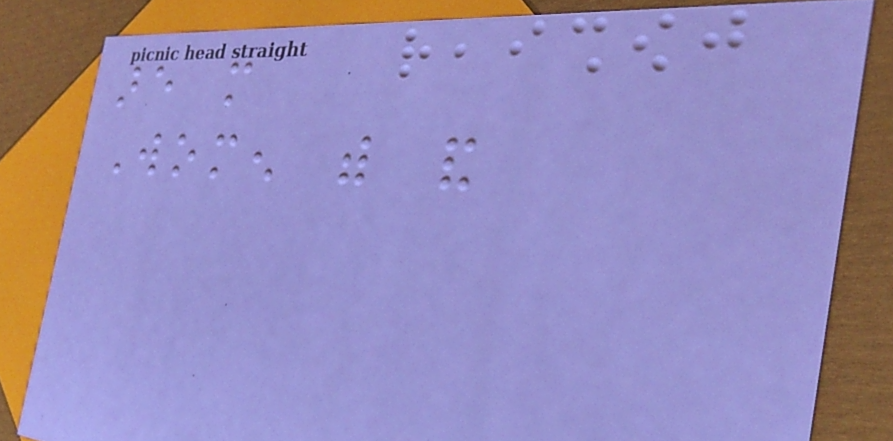are more
Women with and
